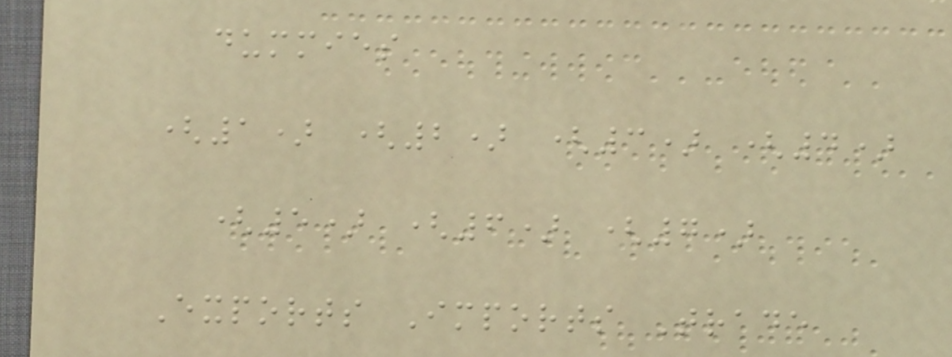dummies
(1) (2) (3) (4)
(5) (6) (7)
Exports Imports Trade
